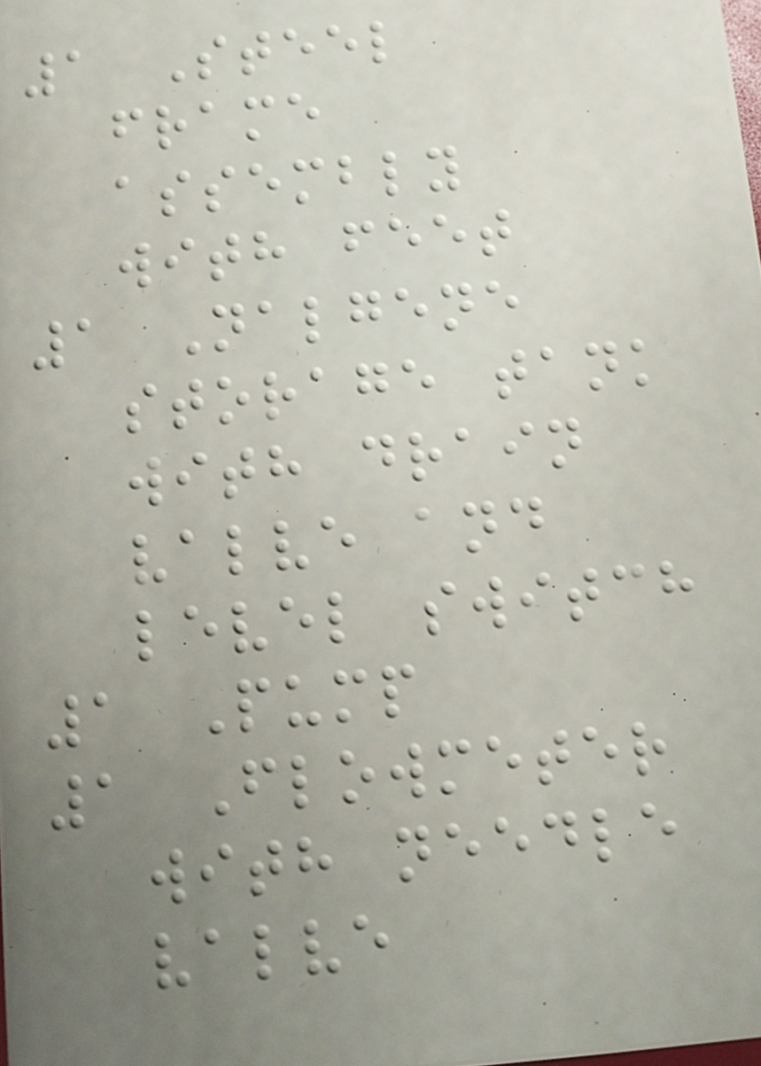1 Steel
frame
assembly
with feet
1 Nalgene
storage tank
with drain
valve and
level switch
1 Pump
1 Flowmeter
with needle
valve
